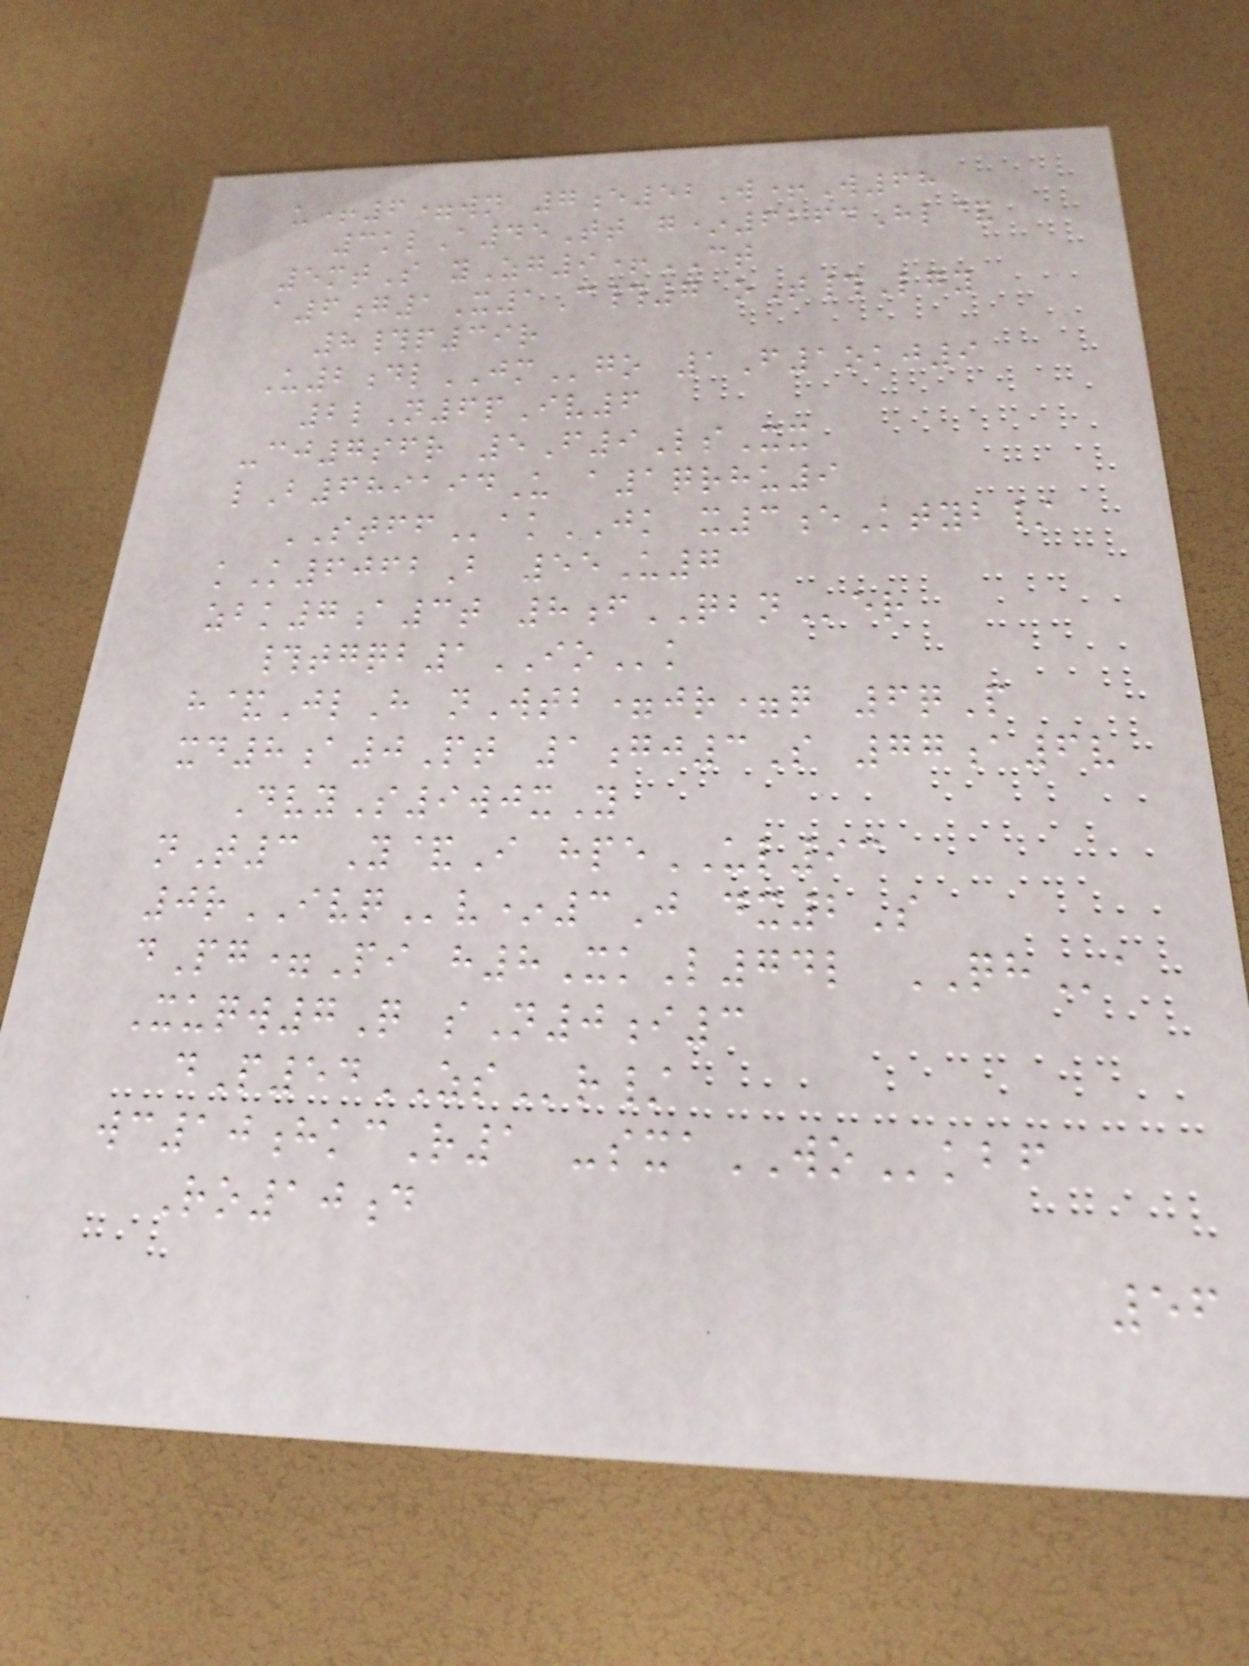u+6=wn 7e52W+W68
3klA45Tt g*6264Hl&
5mtS yZg9+CT
a6g1X1C#7 oT#Lgy
8#p39r
U2dlJMgo 1F1okj9
2lN6pIv6
-cj7sfr 5F9LsXx
lB689194U a1qrhu9
STFFakJK x3eKtyb/
kK6062B 55U7
zbk7a3t 8fQBNer
#tgqb1IOk
h&JlH nWtb=jr=q 6qP
xd8a0Pt 1gj3S 77a6v
DvyS9wjxY
nT3 Y&I hpeUL93
0rIVQv*3J dx2S
dPg=Pi h8XkL74l QHa
Xuqw7Q sN0i3
dP54ZSr/
wc10hkcR1 -sxaWOkbf
Ro10d
56
